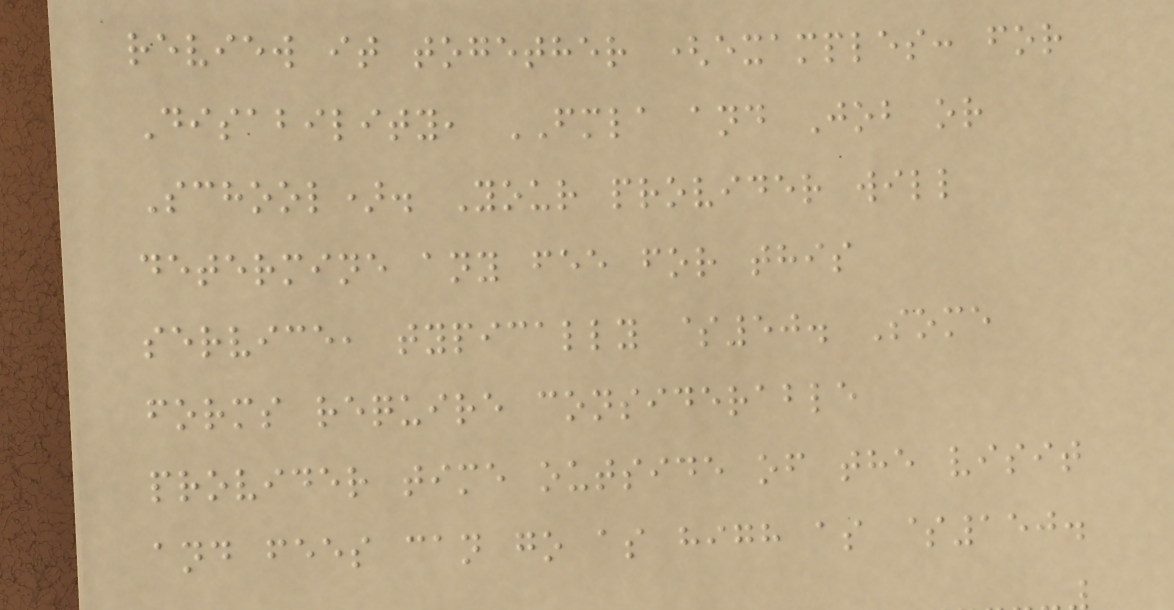review it together (examples: for
Disability, FMLA and Job or
School). Your provider will
determine any fee for this
service, typically $50. Some
forms require considerable
provider time outside of the visit
and fees can go as high as $150.
